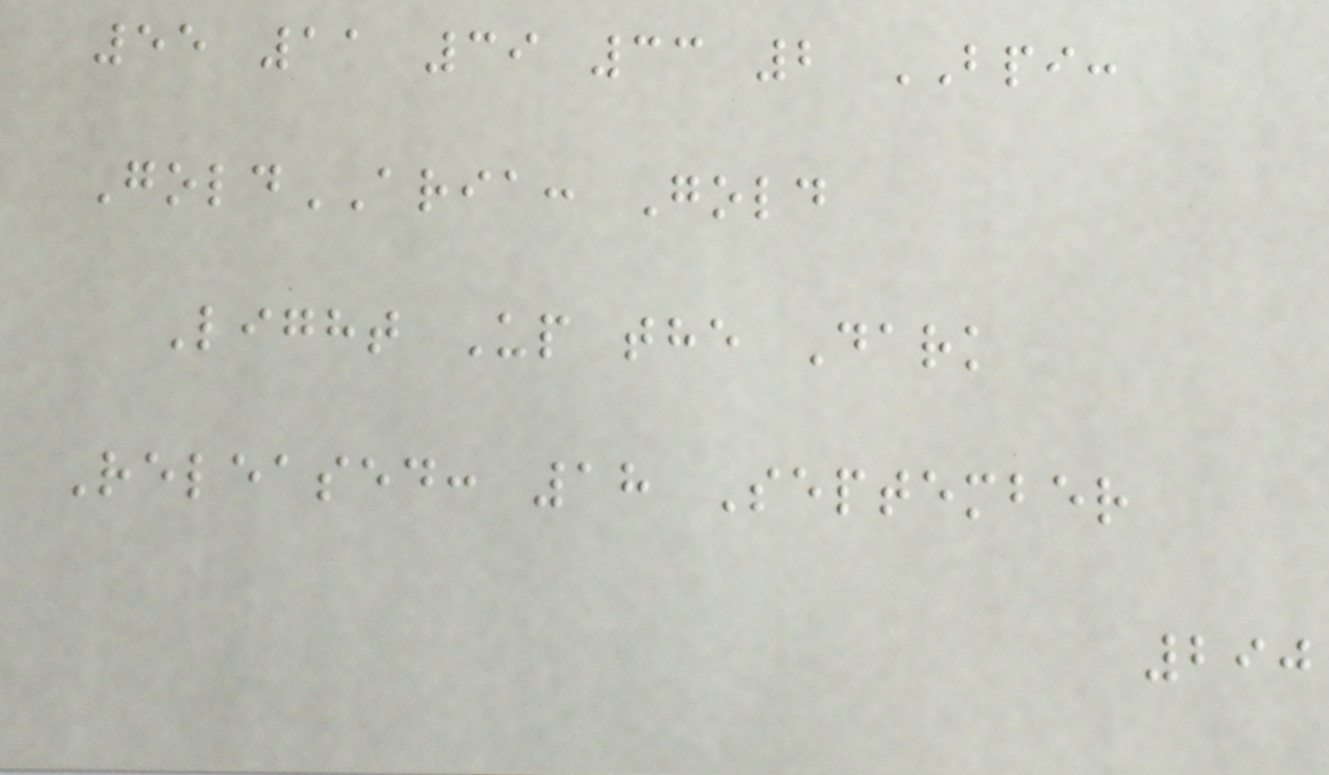55 11 39 33 2 BPI:
GoldARIA: Gold
Light Up the Dark
Released: 18 September
290
